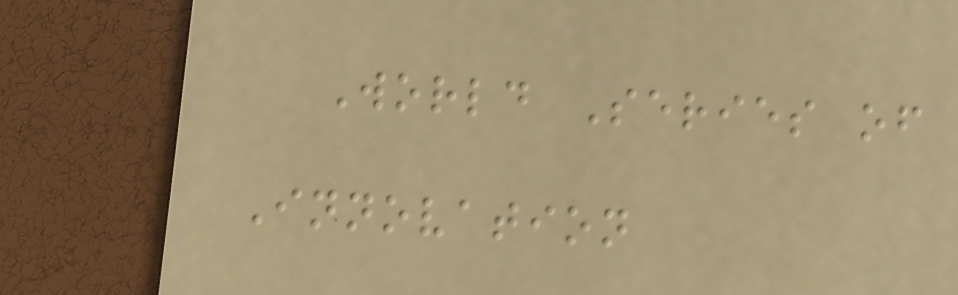World Series of
Innovation
